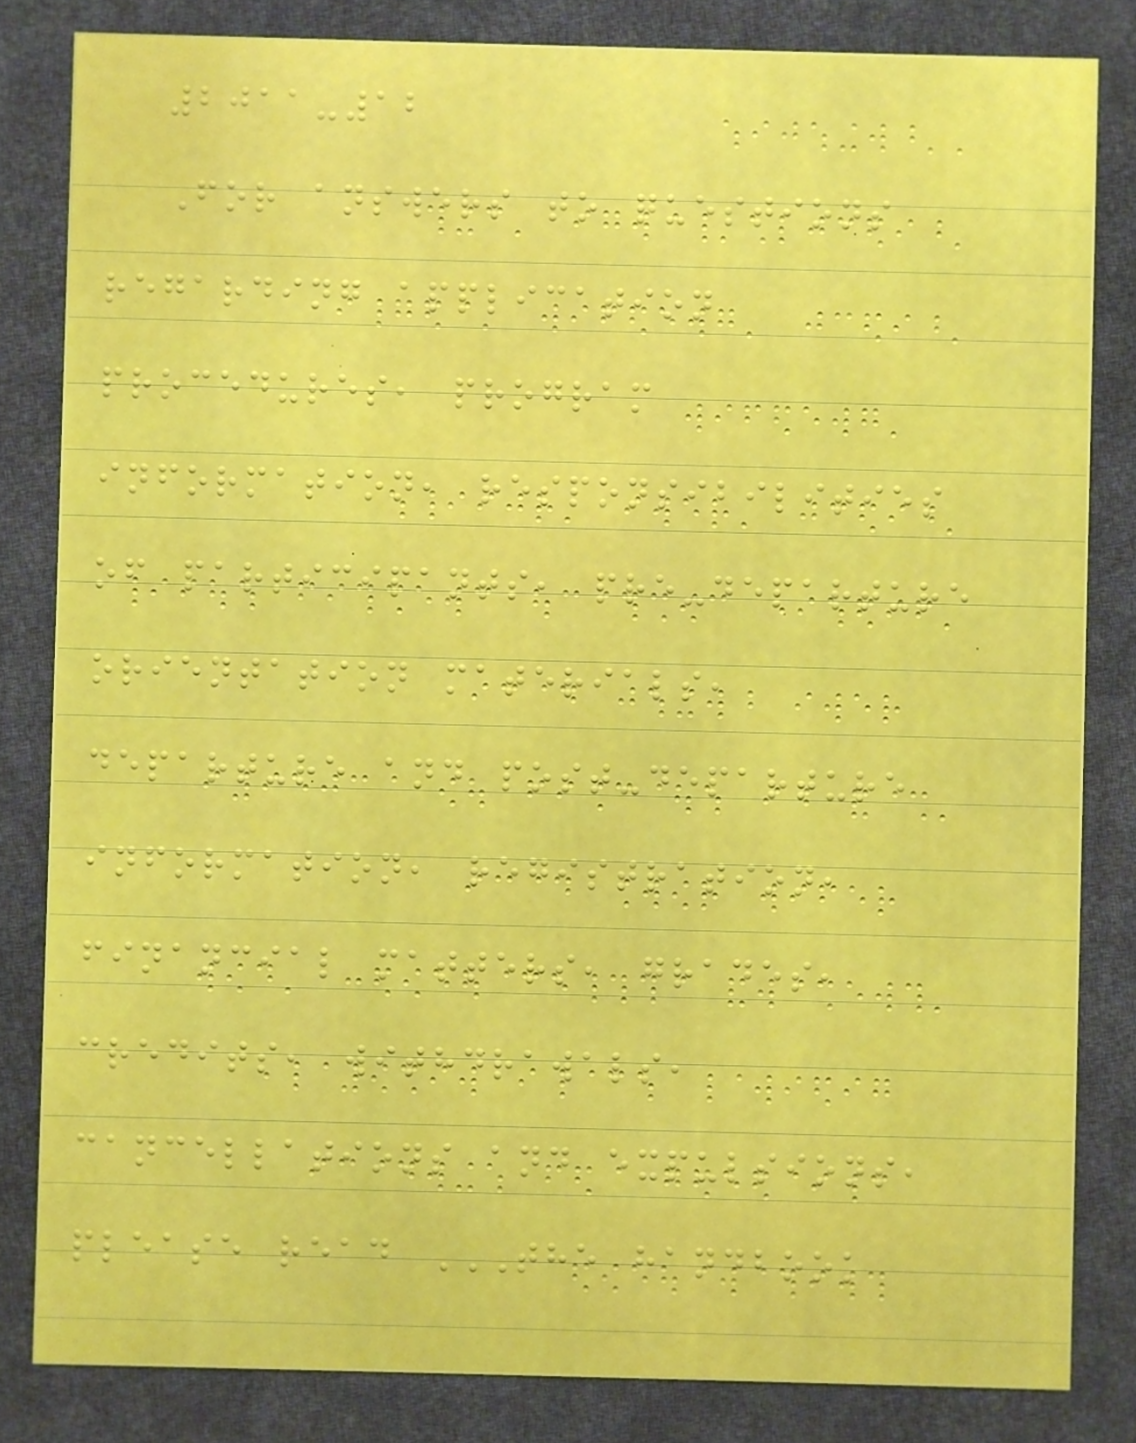2011-12
For answers to questions
regarding application
procedures, program
information, responsibilities
of participants, pre-departure
orientation materials,
departure and post-departure
information, registration,
financial matters, grades,
credits, withdrawals,
cancellations and expulsions,
please read THE HANDBOOK
